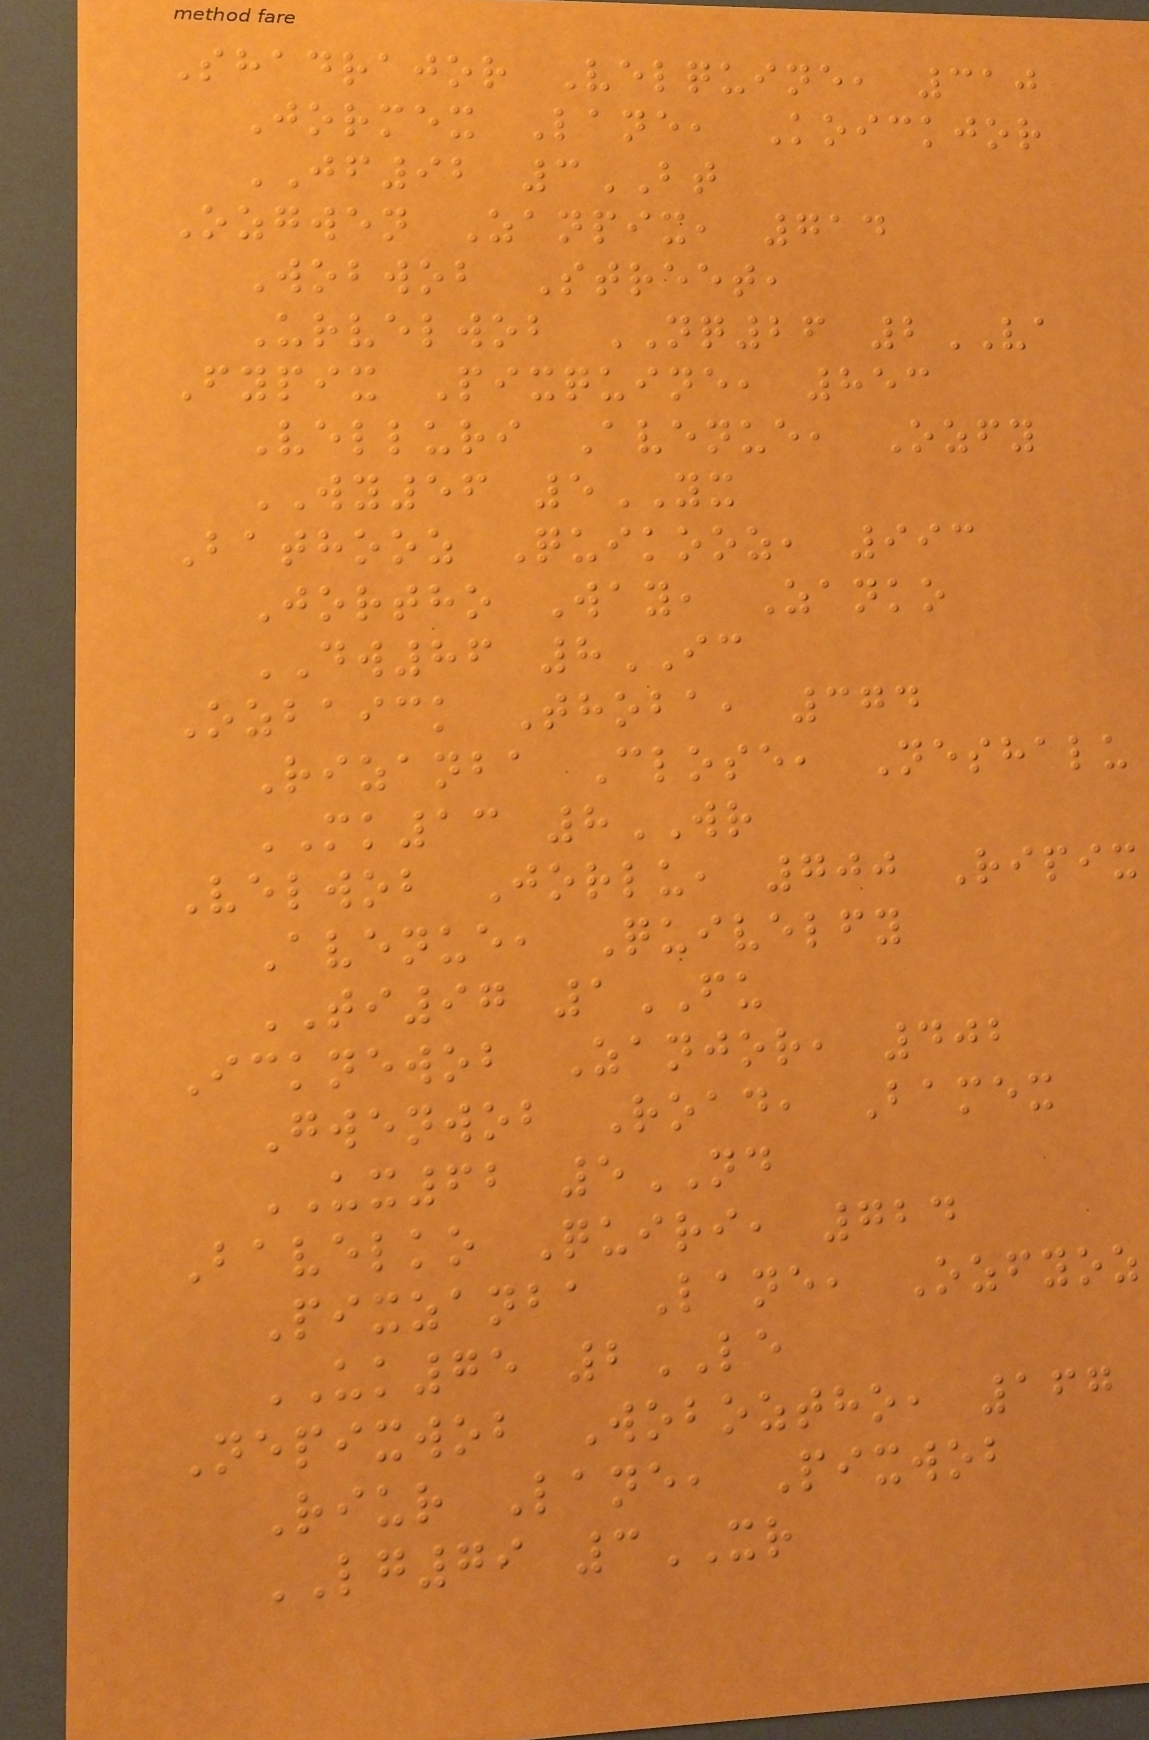Shadrajor Velquine, 310
Jormex Lane, Koickjor
JF92 3BT
Ozgwen Zanpix, 714
Wobwob Street,
Urvelwob NQ26 2VA
Fypix Pixquine, 853
Velluri Avenue, Ozfy
WY56 5YX
Bathooz Quikooz, 993
Jortho Way, Zanko
DW86 8IC
Ozbaick Thoba, 374
Rizanba Close, Neshalu
MK13 8WR
Velwob Jorlu, 700 Ripix
Avenue, Quivelfy
TI97 1FU
Icknewob Zanjor, 402
Gwenwob Road, Bamex
UX62 5ND
Bavelko Quiri, 724
Pixzanba Lane, Ozfyoz
UK75 2LE
Nepixwob Woboztho, 167
Riur Lane, Pixwob
LG79 3XR
